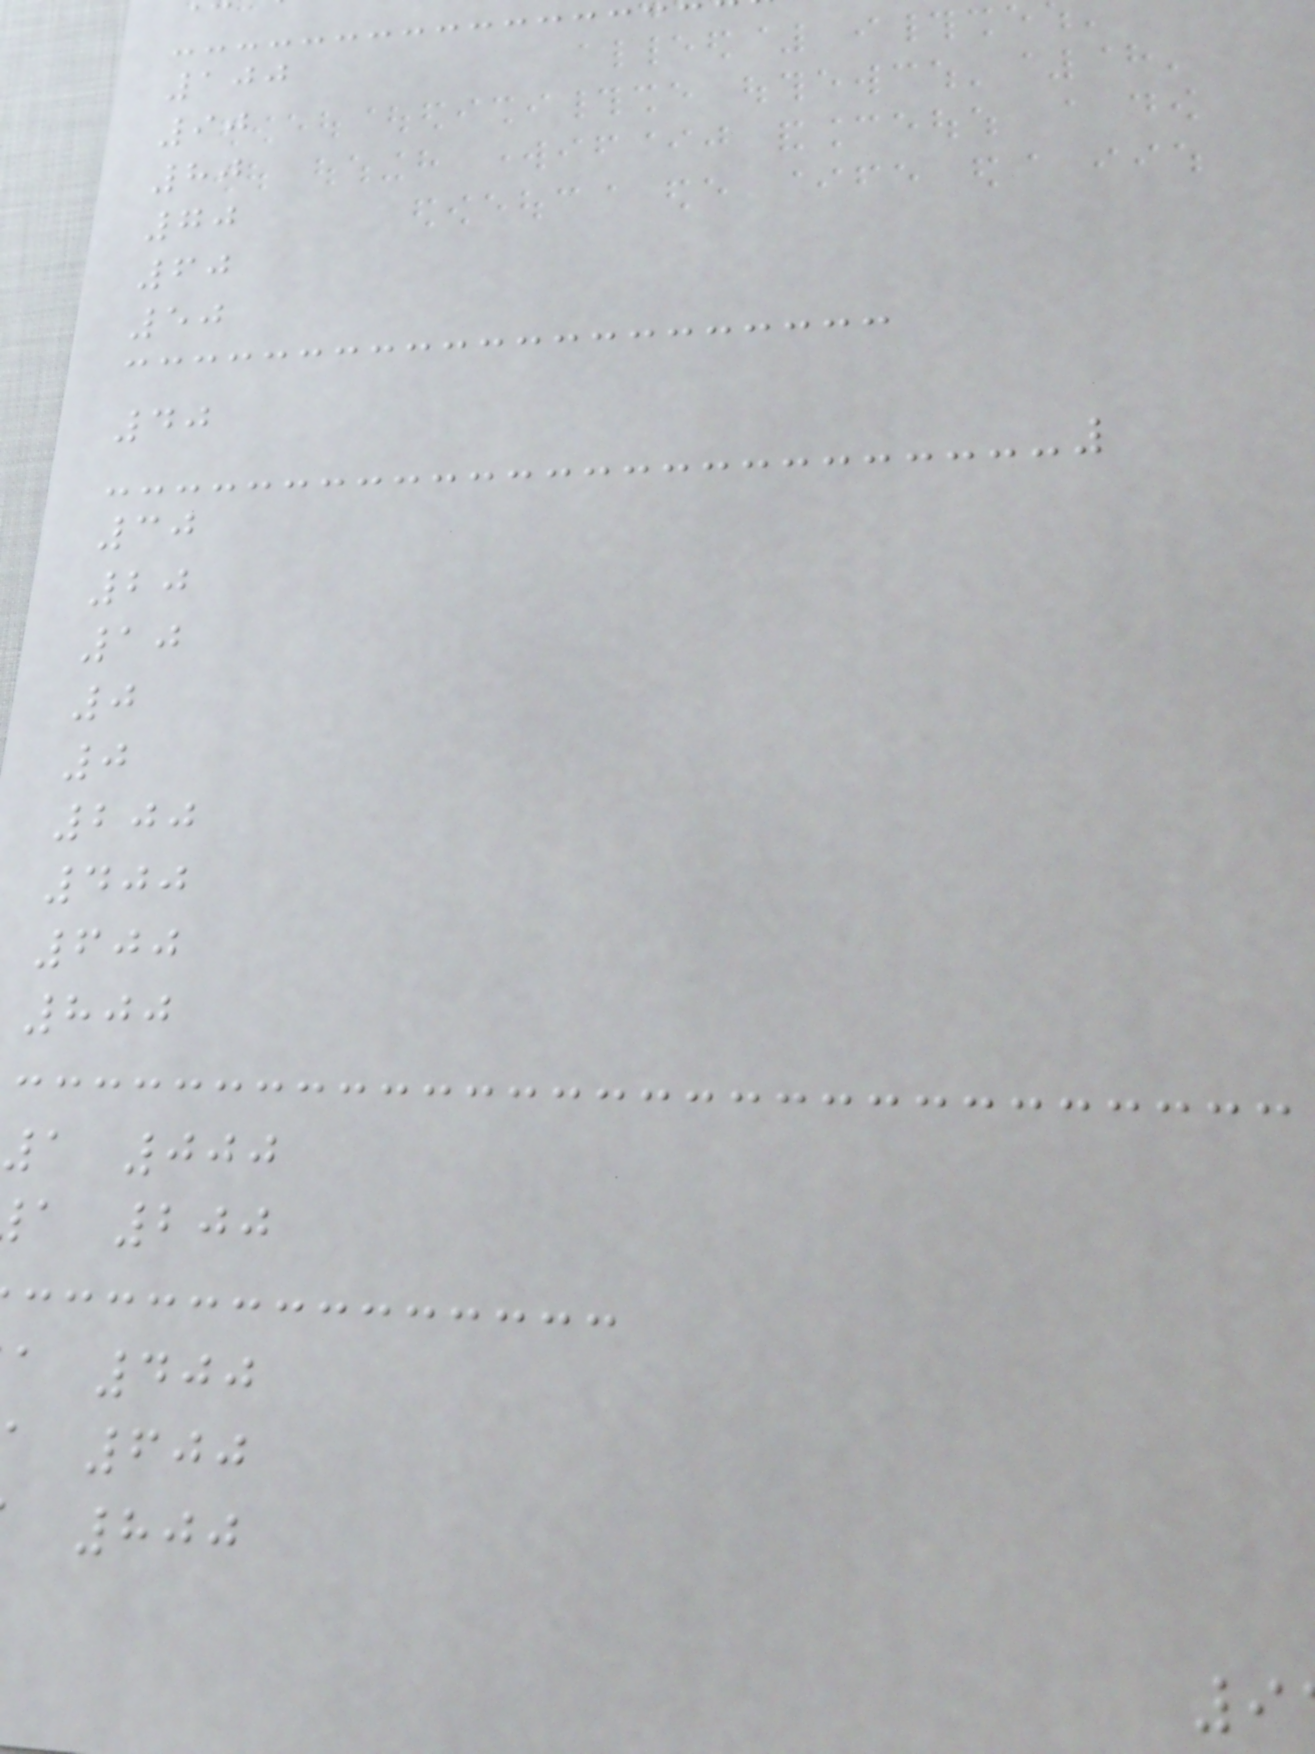100
90
80
70
60
50
40
30
20
10
0
0
200
400
600
800
1 000
a 200
a 400
600
800
